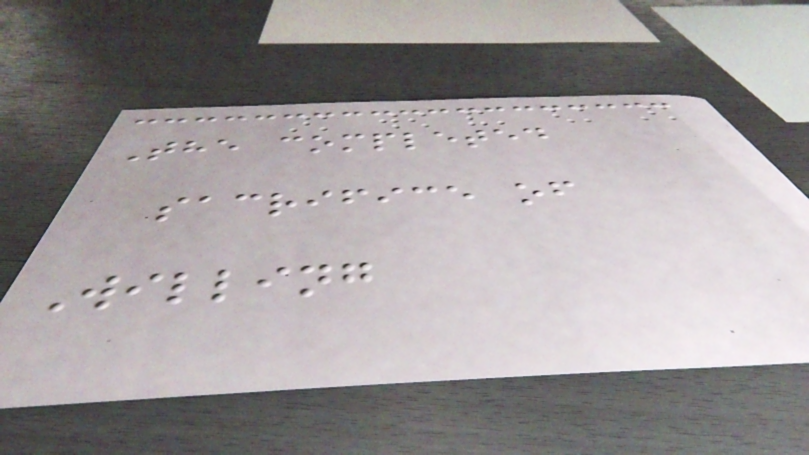The completed
sacrifice of
Willing
